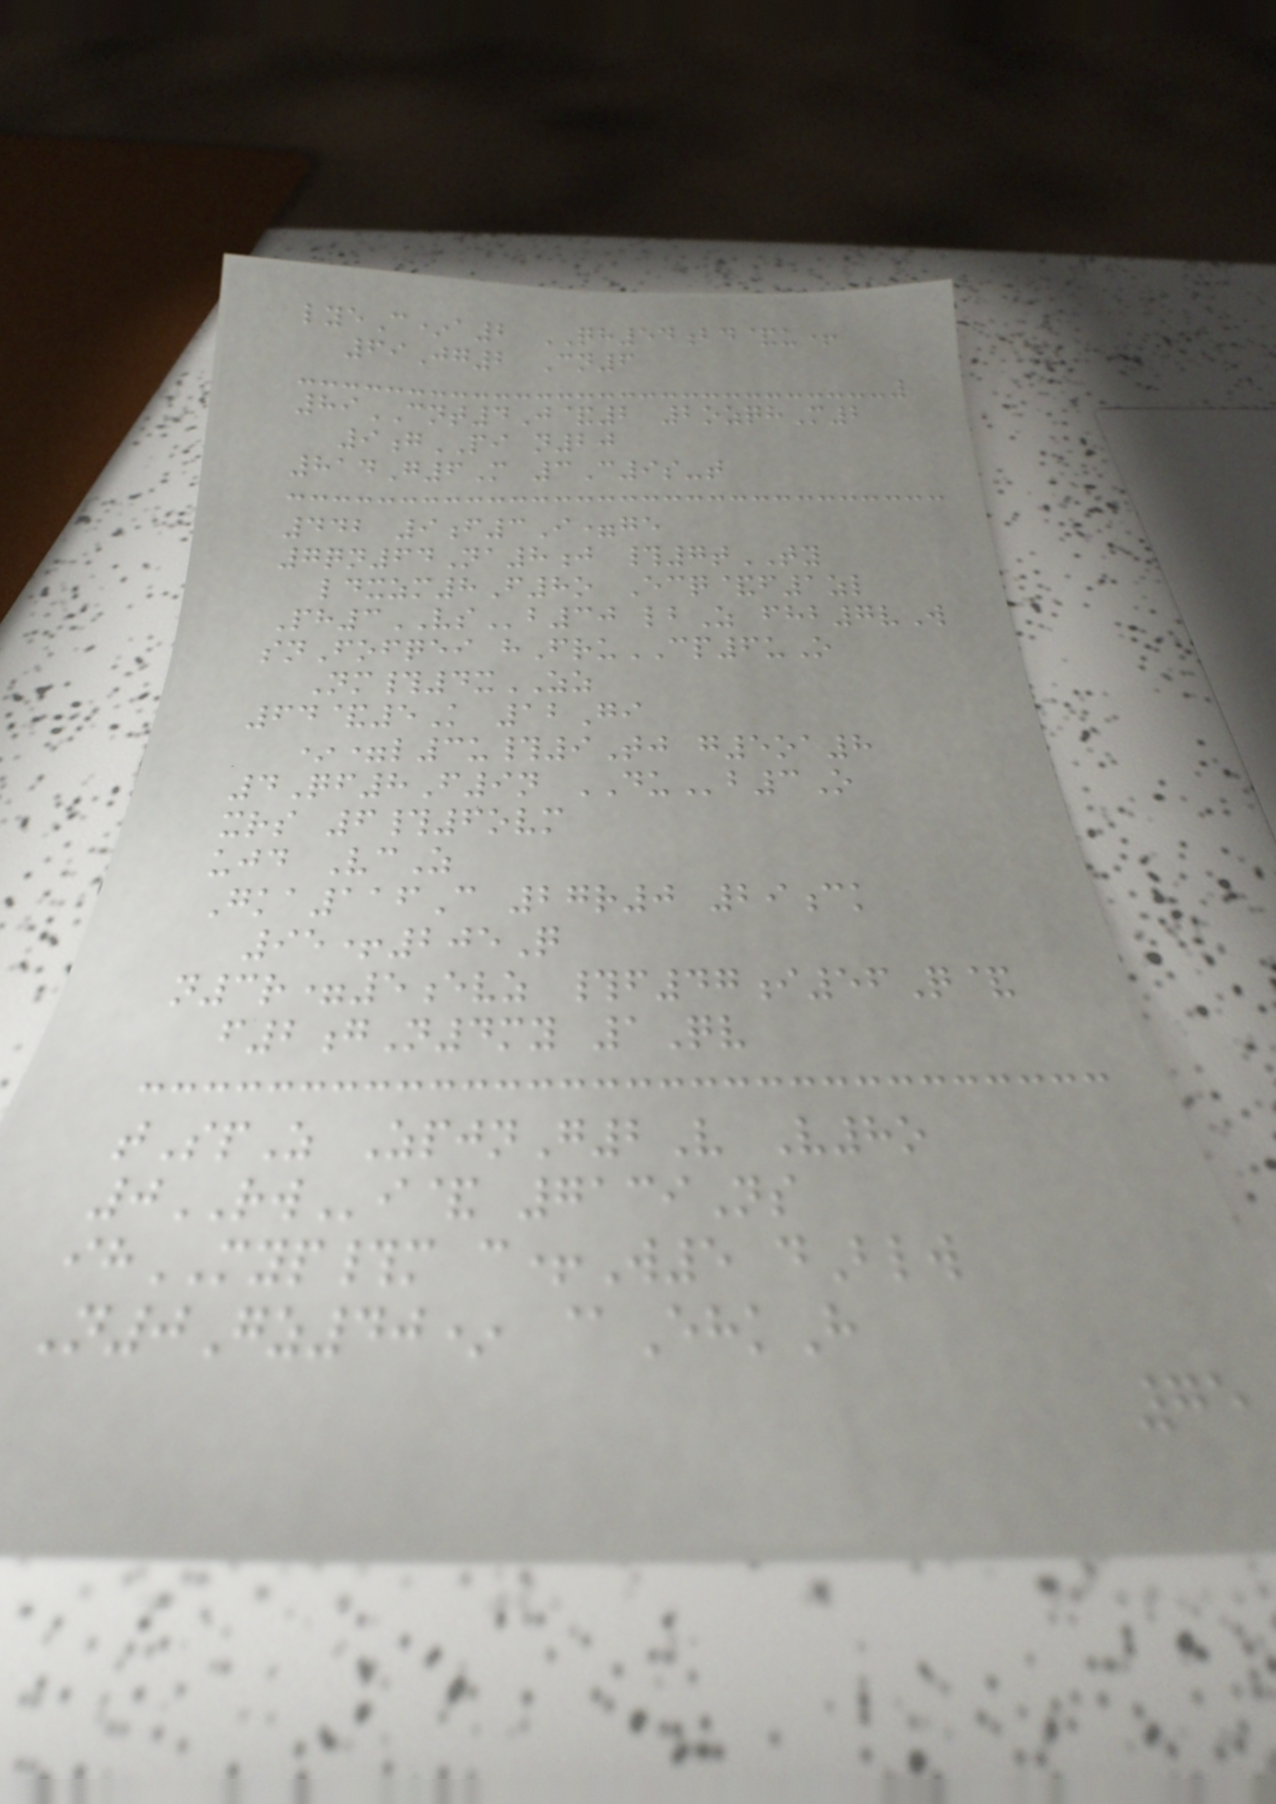lyeC*a2 QH54bd&u+
69Jg2 Cn6
89CNT4J&2 2ozqhM2
9gPI n20
814G6M 3C9s-t
442 9f3I=ge
7qn64Na8j #7tTY
ldxzm8F8o Ecq&f1zl
Ph3VSb30 lbZ fhb7vW
snFofqei hFruCP6uO
Nm#4xZZ
64&5K 12Gi
*=l3u#9Tj g5oa8
4Qf8F9n DUb3O
xrs 6#6ovm
ujd VcZ
Gka116C 27r0 29ck
95+205Q
n3r=5evz #f47i56Q&
f2gN4my 1Qv
tSpZ ZpjnG2V V8o
0RWi& 7139Ns
ihMYP#m c+W5 dBlw
N0Gz40* @EhkH
75
